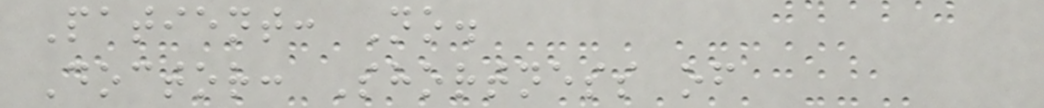Patient: No.
Doctor: Shortness of
